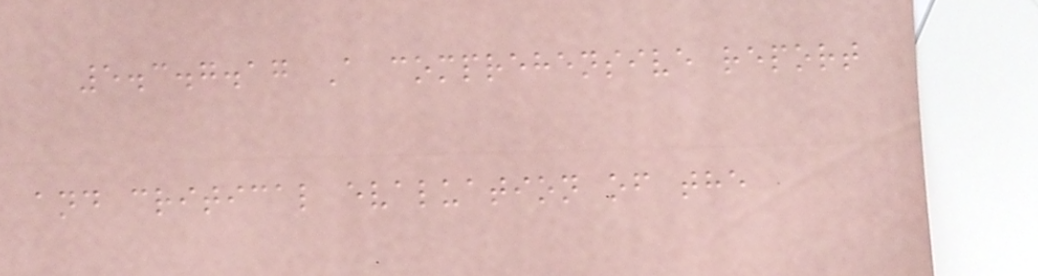5.3.7.17 A comprehensive report
and critical evaluation of the
